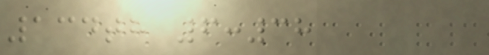134th 6:38
